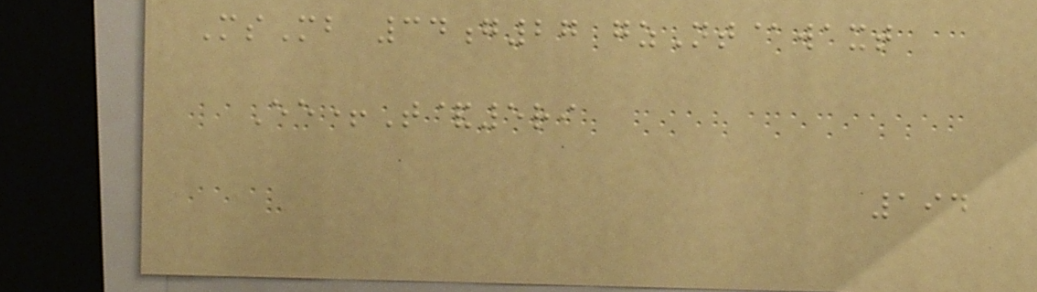MsMb 34g27 gzNt@waxt
Ee+T&5ri
194
